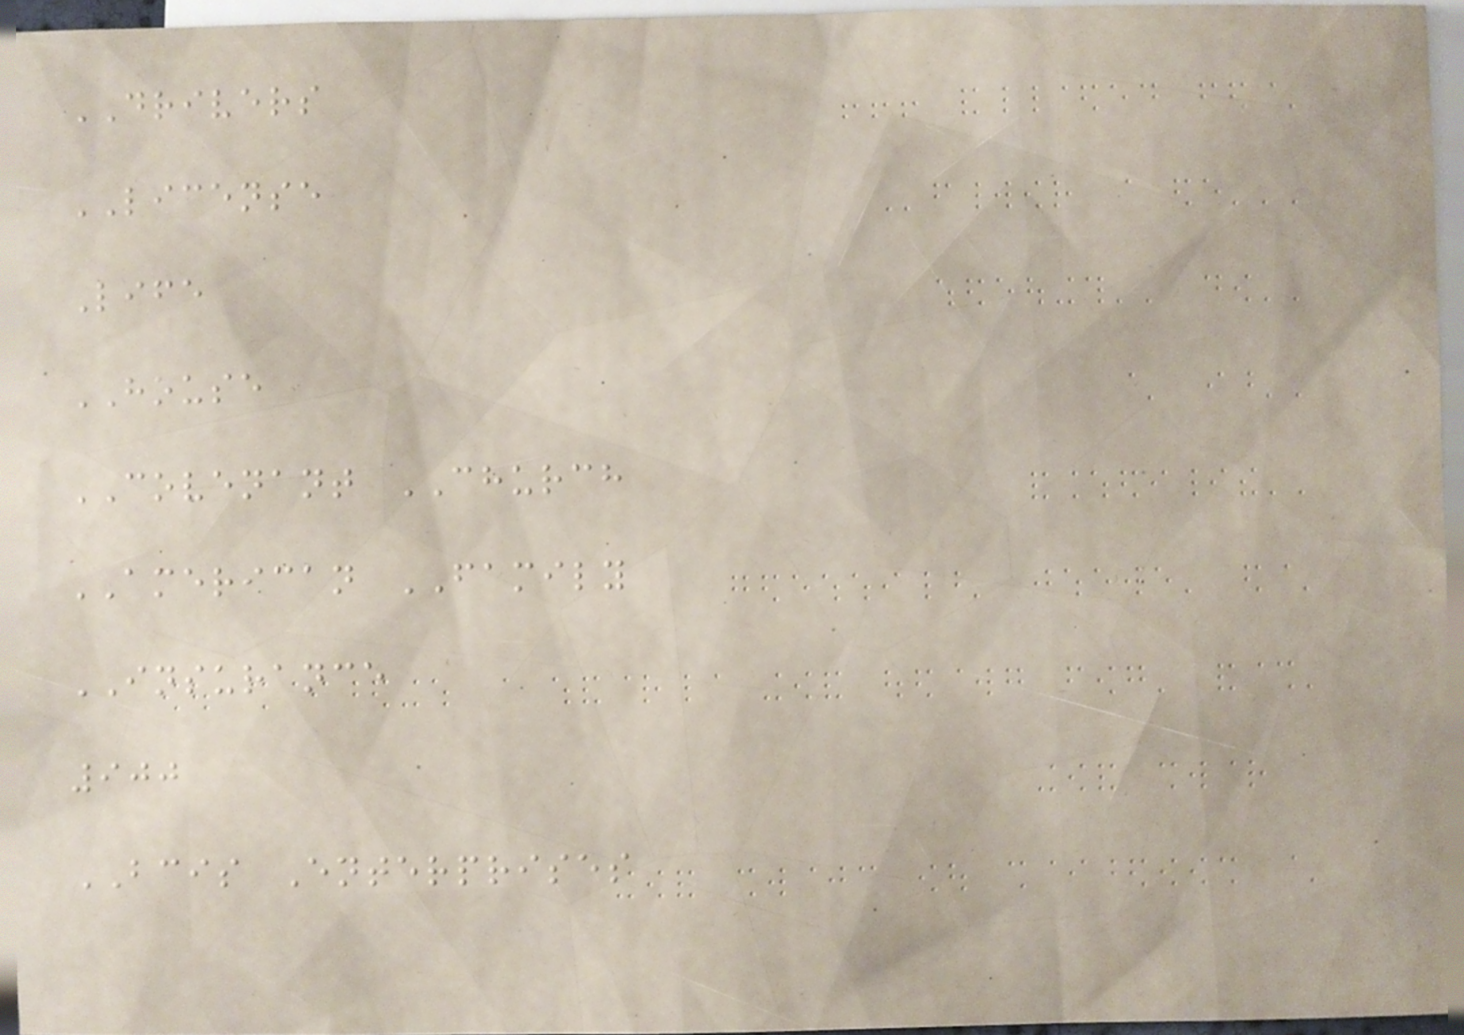DRIVERS
LICENSE
Life
HOUSE
COVENANT CHURCH
AMERICAN FAMILY
INSURANCE
900
BCIS Enterprises
